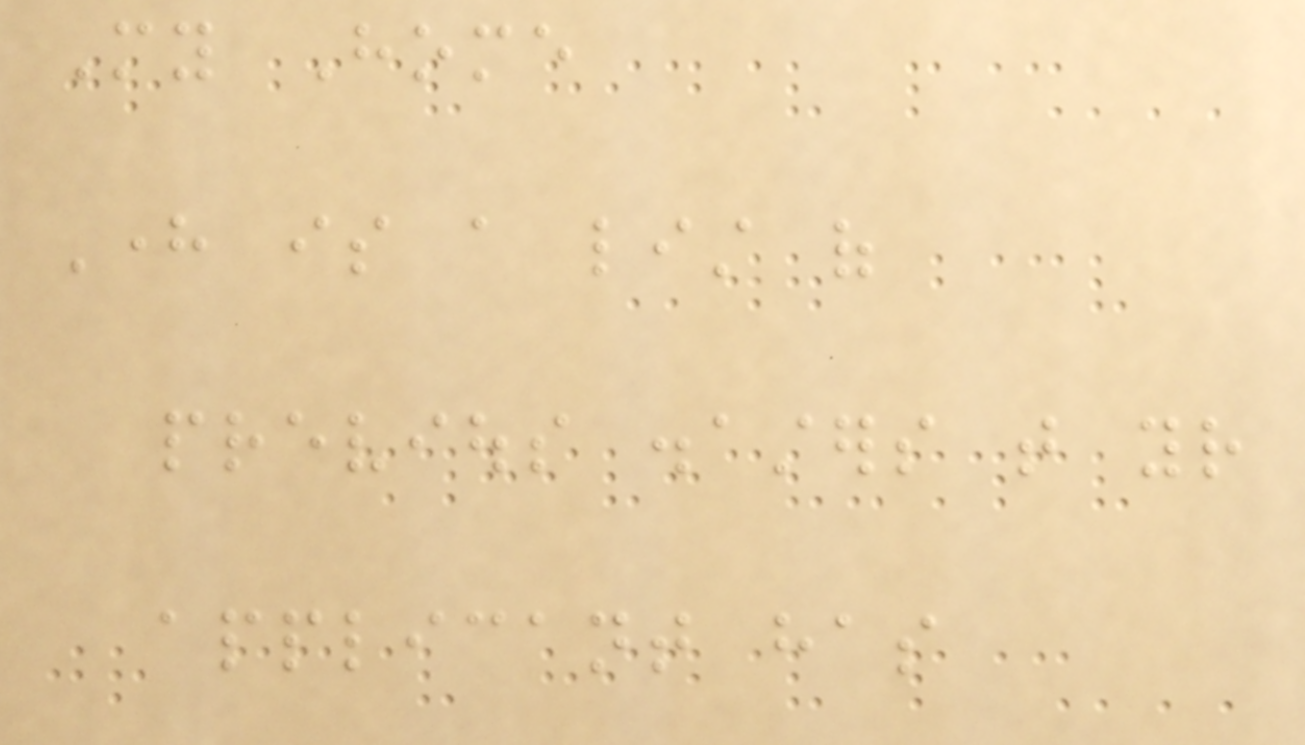My Home
Here is a list of
previous disasters that your
applicant has
